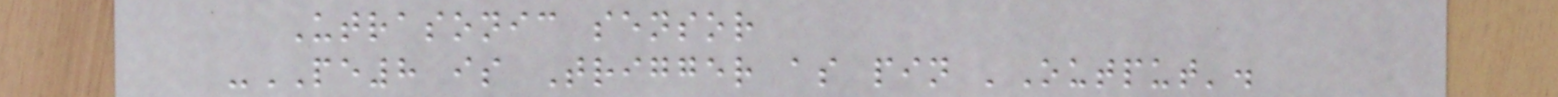Utrasonic sensor
-PE8 is Trigger as pin 'Output'.
